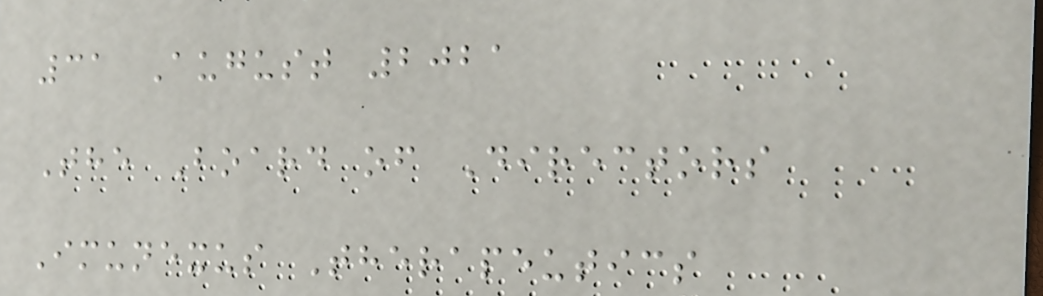31 August 2021
The Board of Directors
Imunexus Therapeutics
